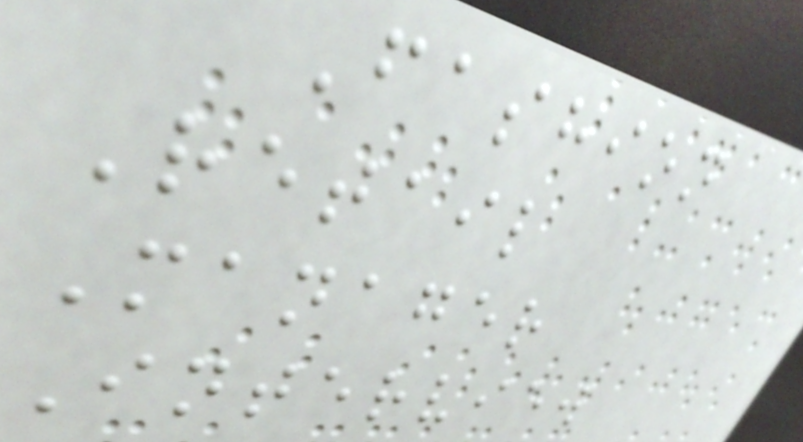Fashion
Retail
Manager
Interview
